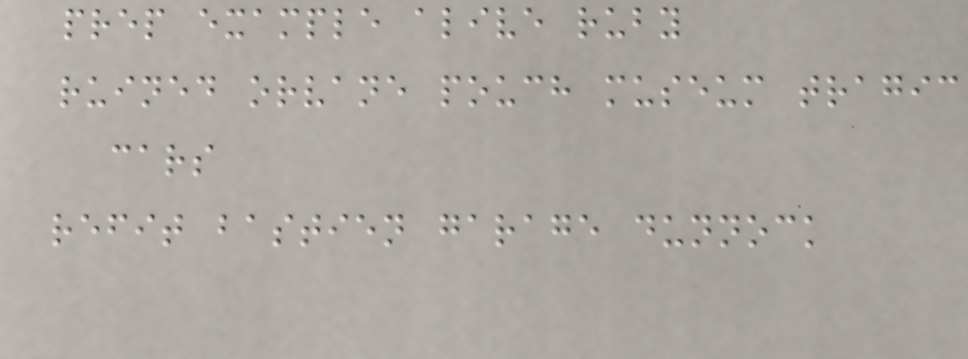prep example alive ruby
ruined orvane pouch museum tragic
cars
refit bastien garage dunnock
